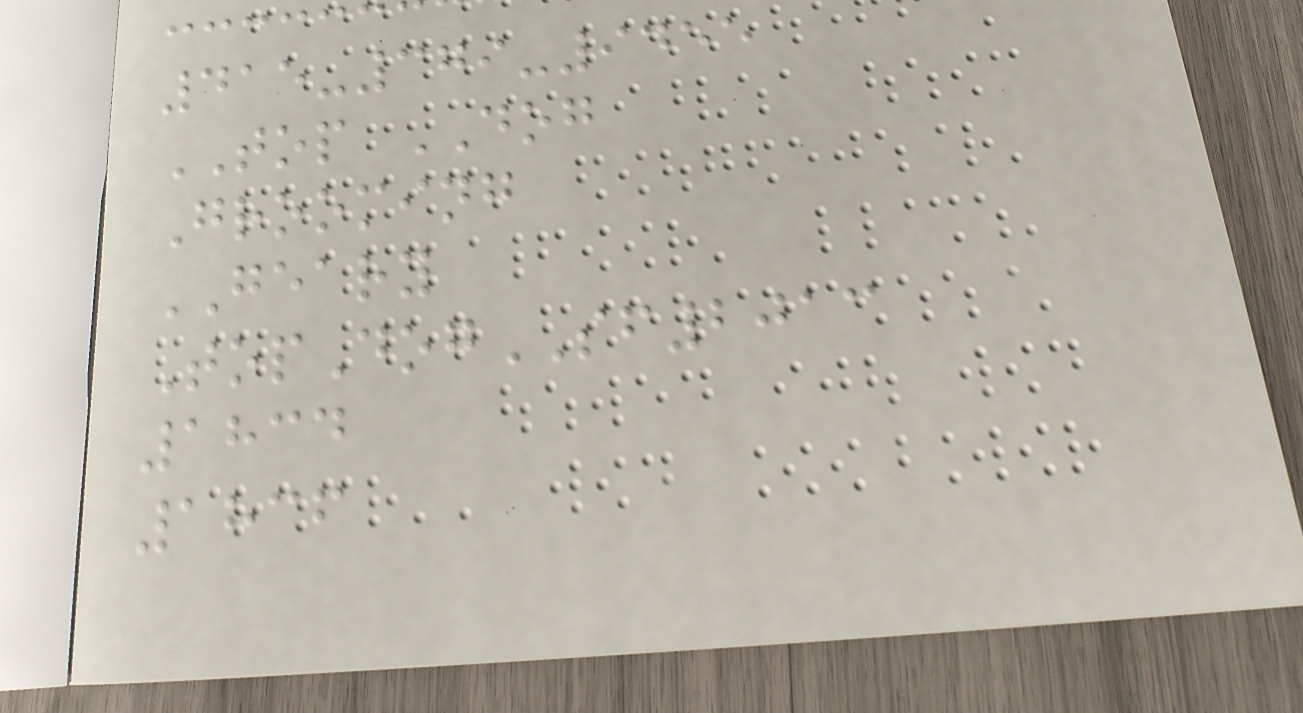415-379-9455
TOP DOG
Grooming
GEARY
TopDogSF2013
1834
1836
